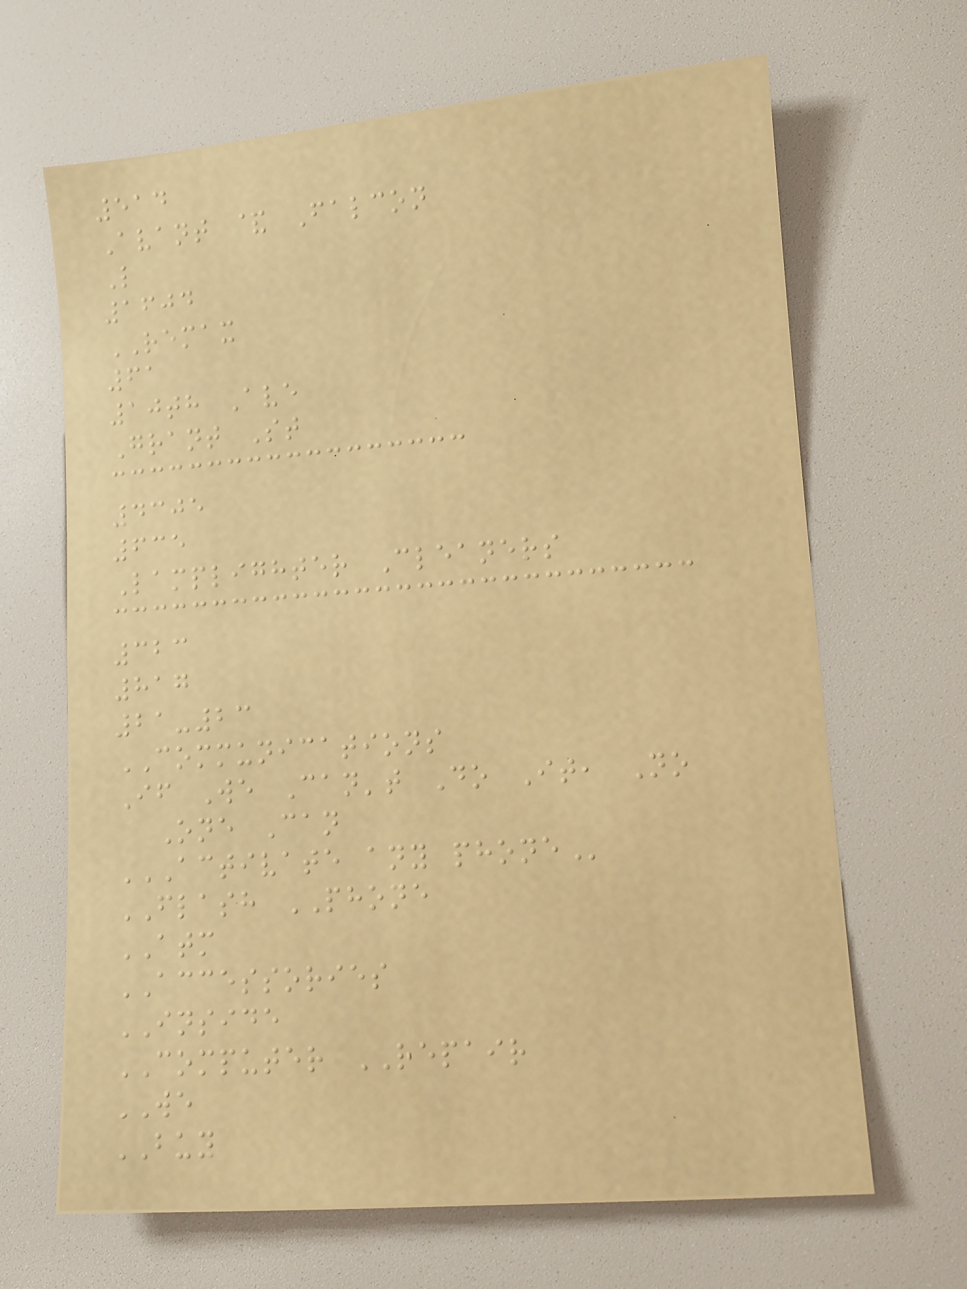514
Avant & Falcon
L
1604
REMAX
61
10th Ave
Grant St
4305
635
Lamplighter Cleaners
323
817
21-23
COMMUNICATIONS
If We Can't Do It, No
One Can
ACTIVATE ANY PHONE
FLASH PHONE
ATM
ACCESSORIES
INSIDE
COMPUTER REPAIR
WE
BUY
